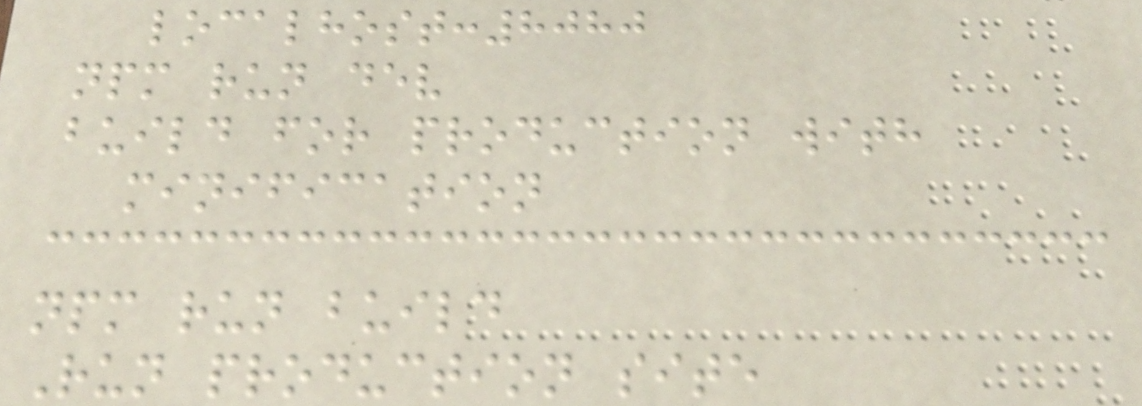localhost:8080
npm run dev
build for production with
minification
npm run build
Run production site
